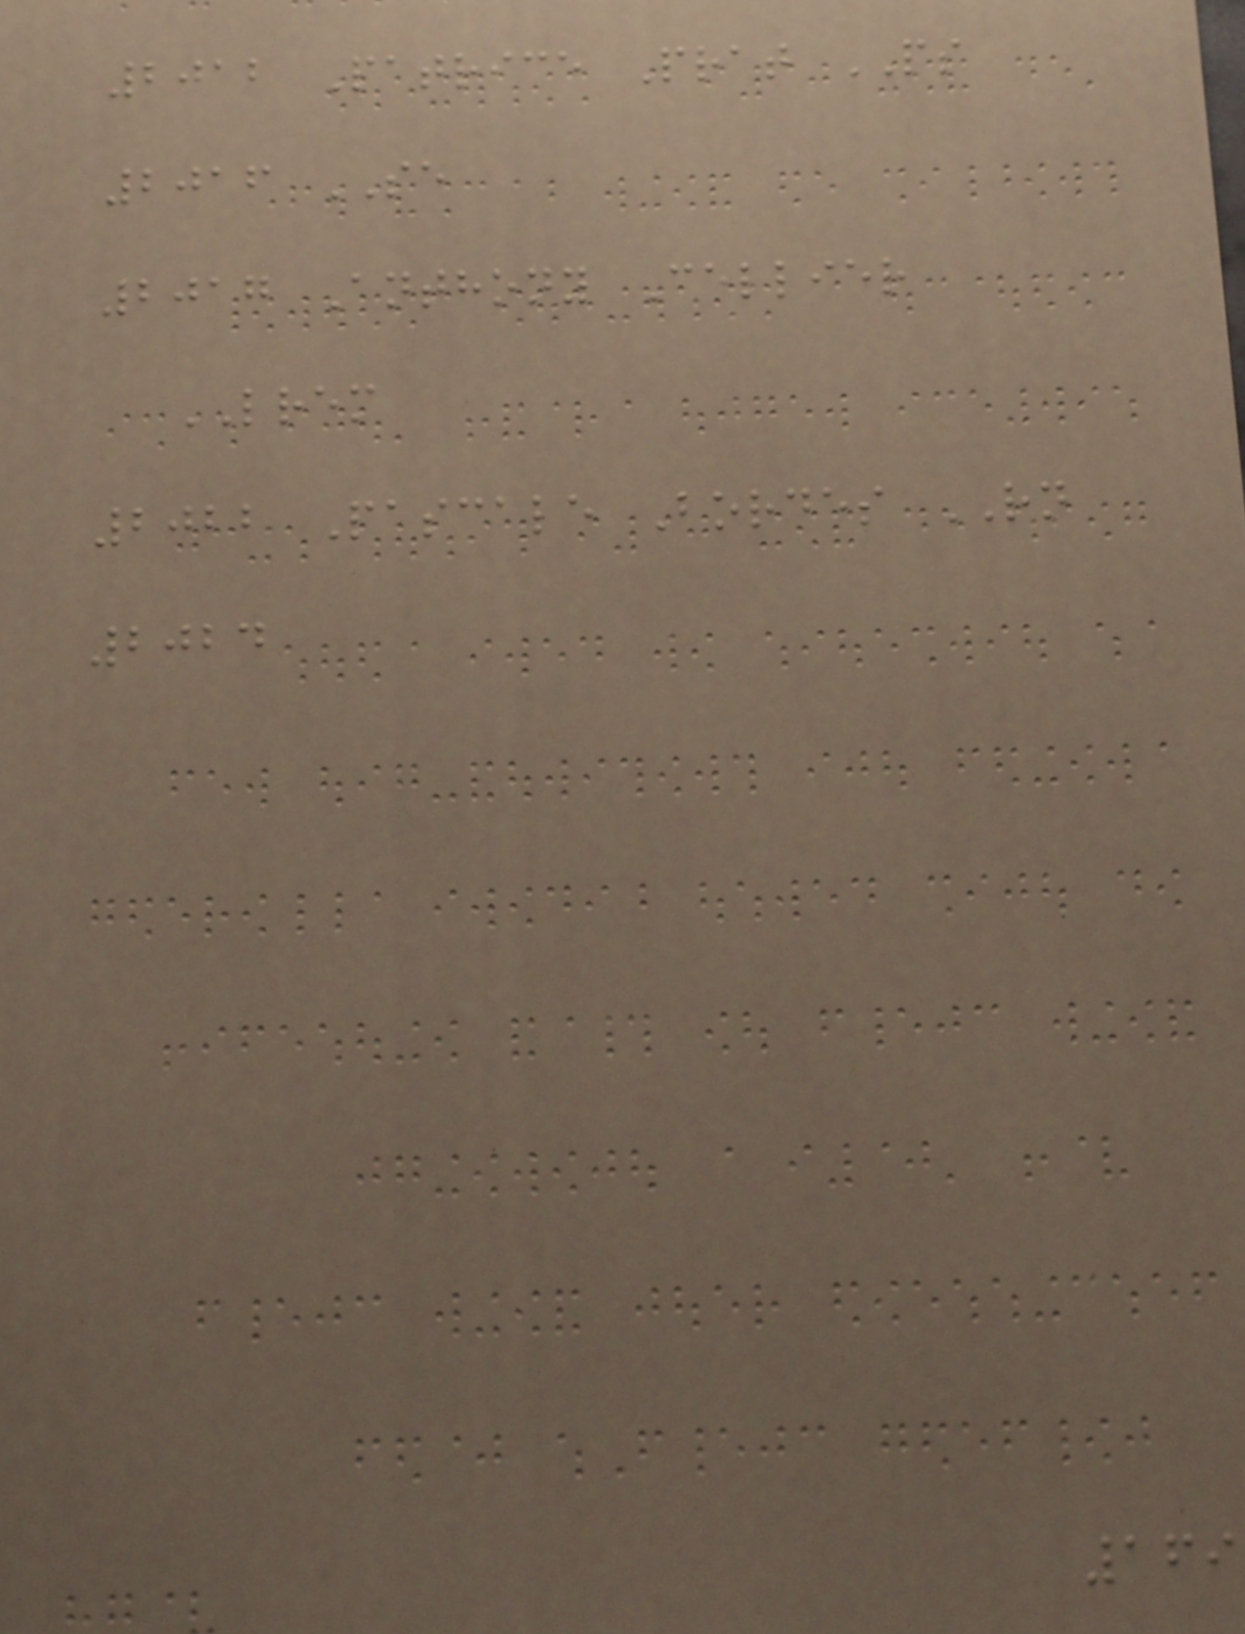2012 Patrice Prat PS
2016 SE
2017 Anthony Cellier
LREM
2022 Pascale Bordes RN
2024
169
